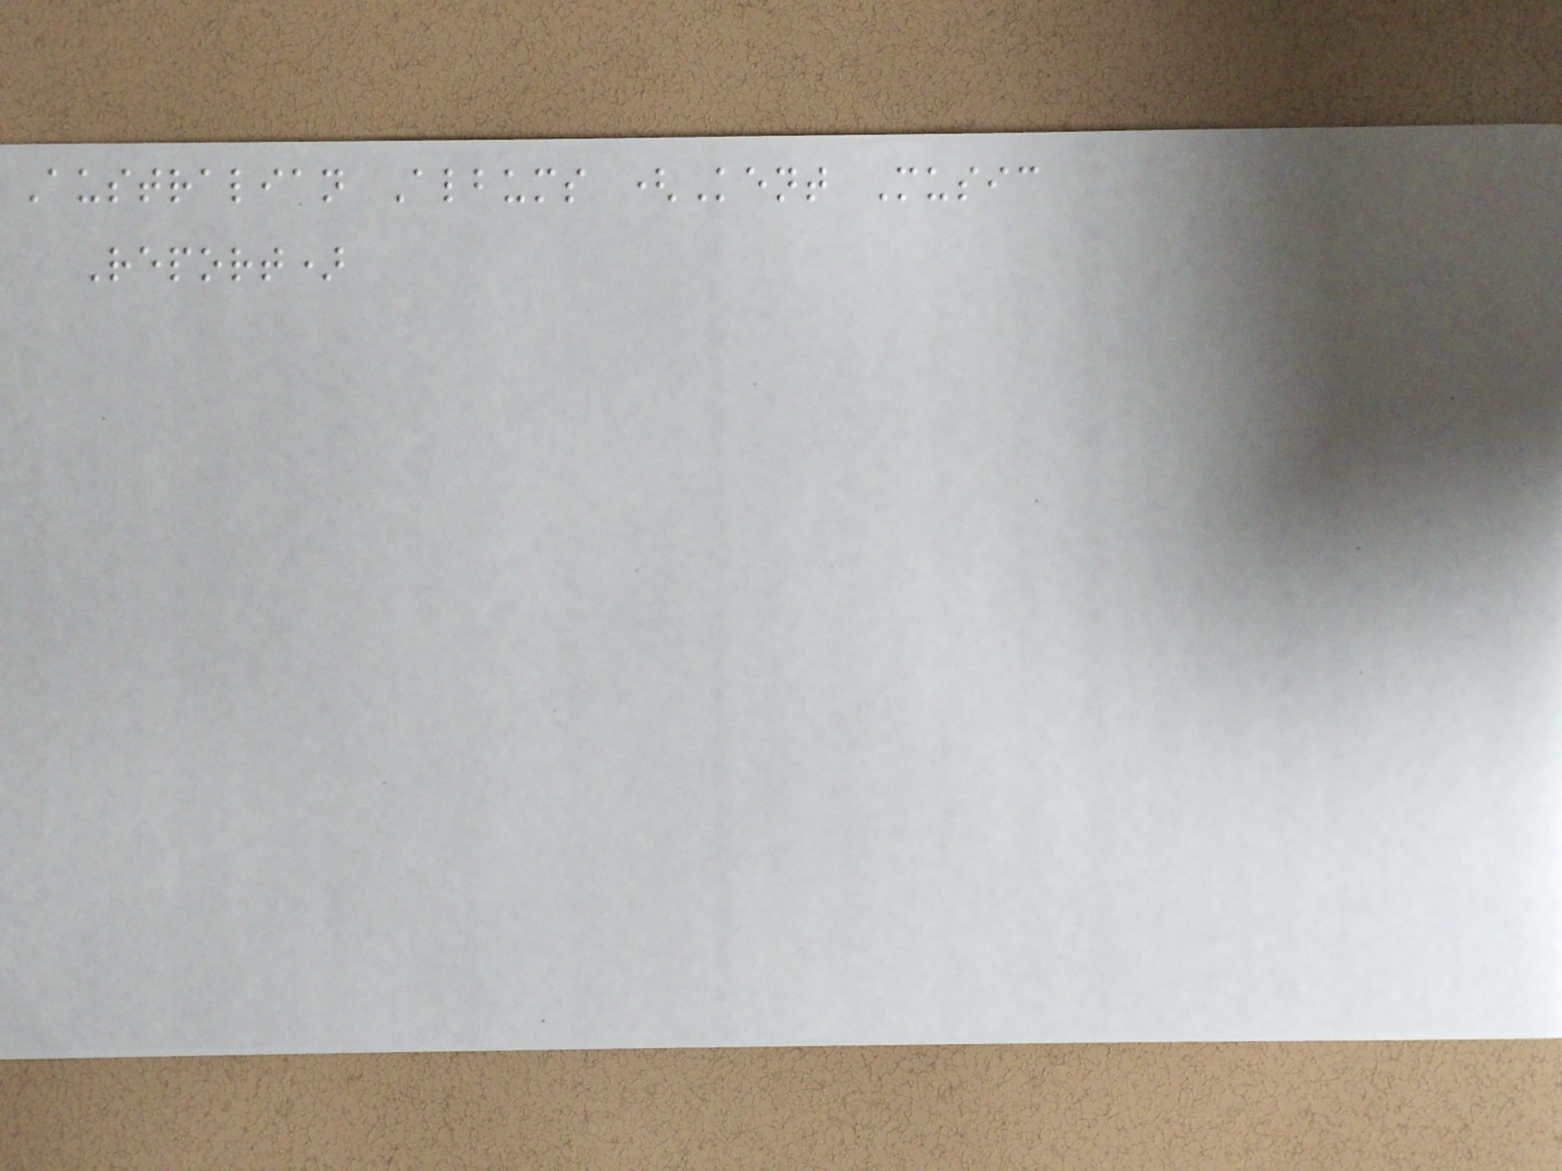Australian Albums (Kent Music
Report)
